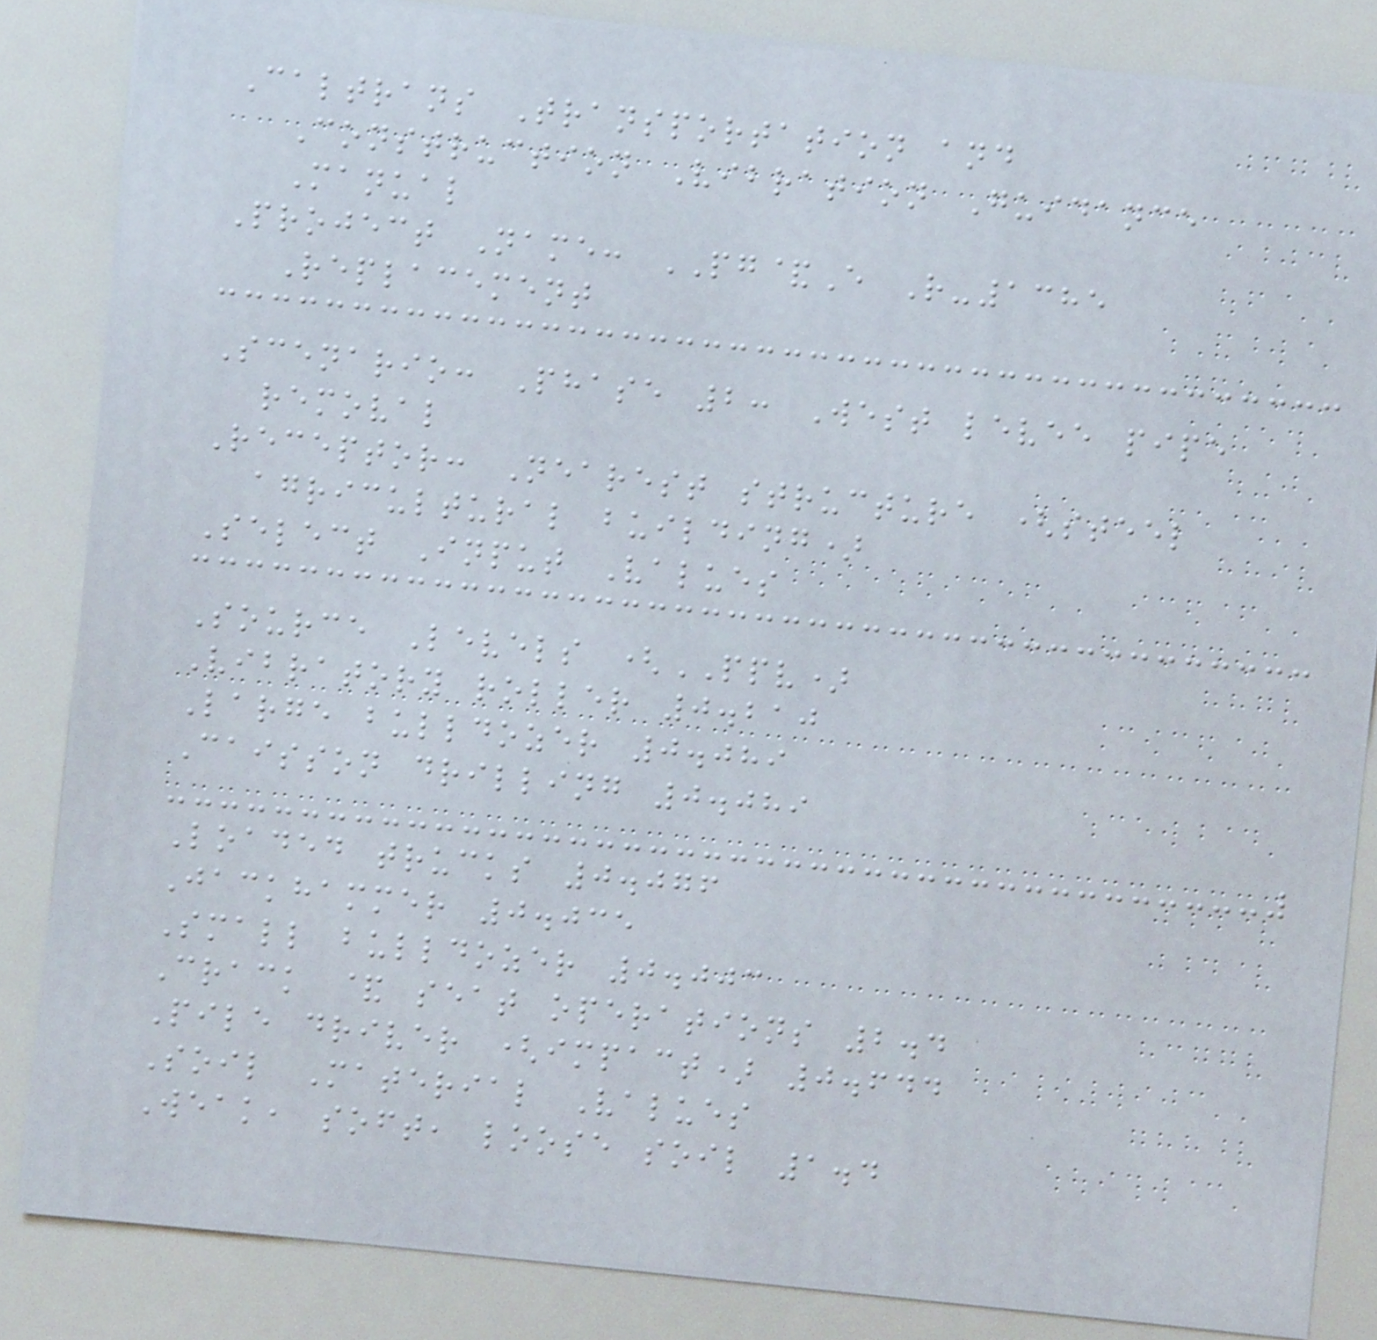Caltrans Transportation and
Construction Vibration Guidance
Manual
Project Name: PG&E R-1385
Replacement
Scenario: Phase 2: West levee pipe
removal
Receptor: Nearest structure (steel
agricultural building)
Select Input Values
Source Levels (PPV)
Vibratory roller 0.210
Large bulldozer 0.089
Caisson drilling 0.089
Loaded trucks 0.076
Jackhammer 0.035
Small bulldozer 0.003
Crack & seat operations 2.4
Pile driver (impact) 0.644
Soil Material Values
Weak, soft, loose soil 1.4
